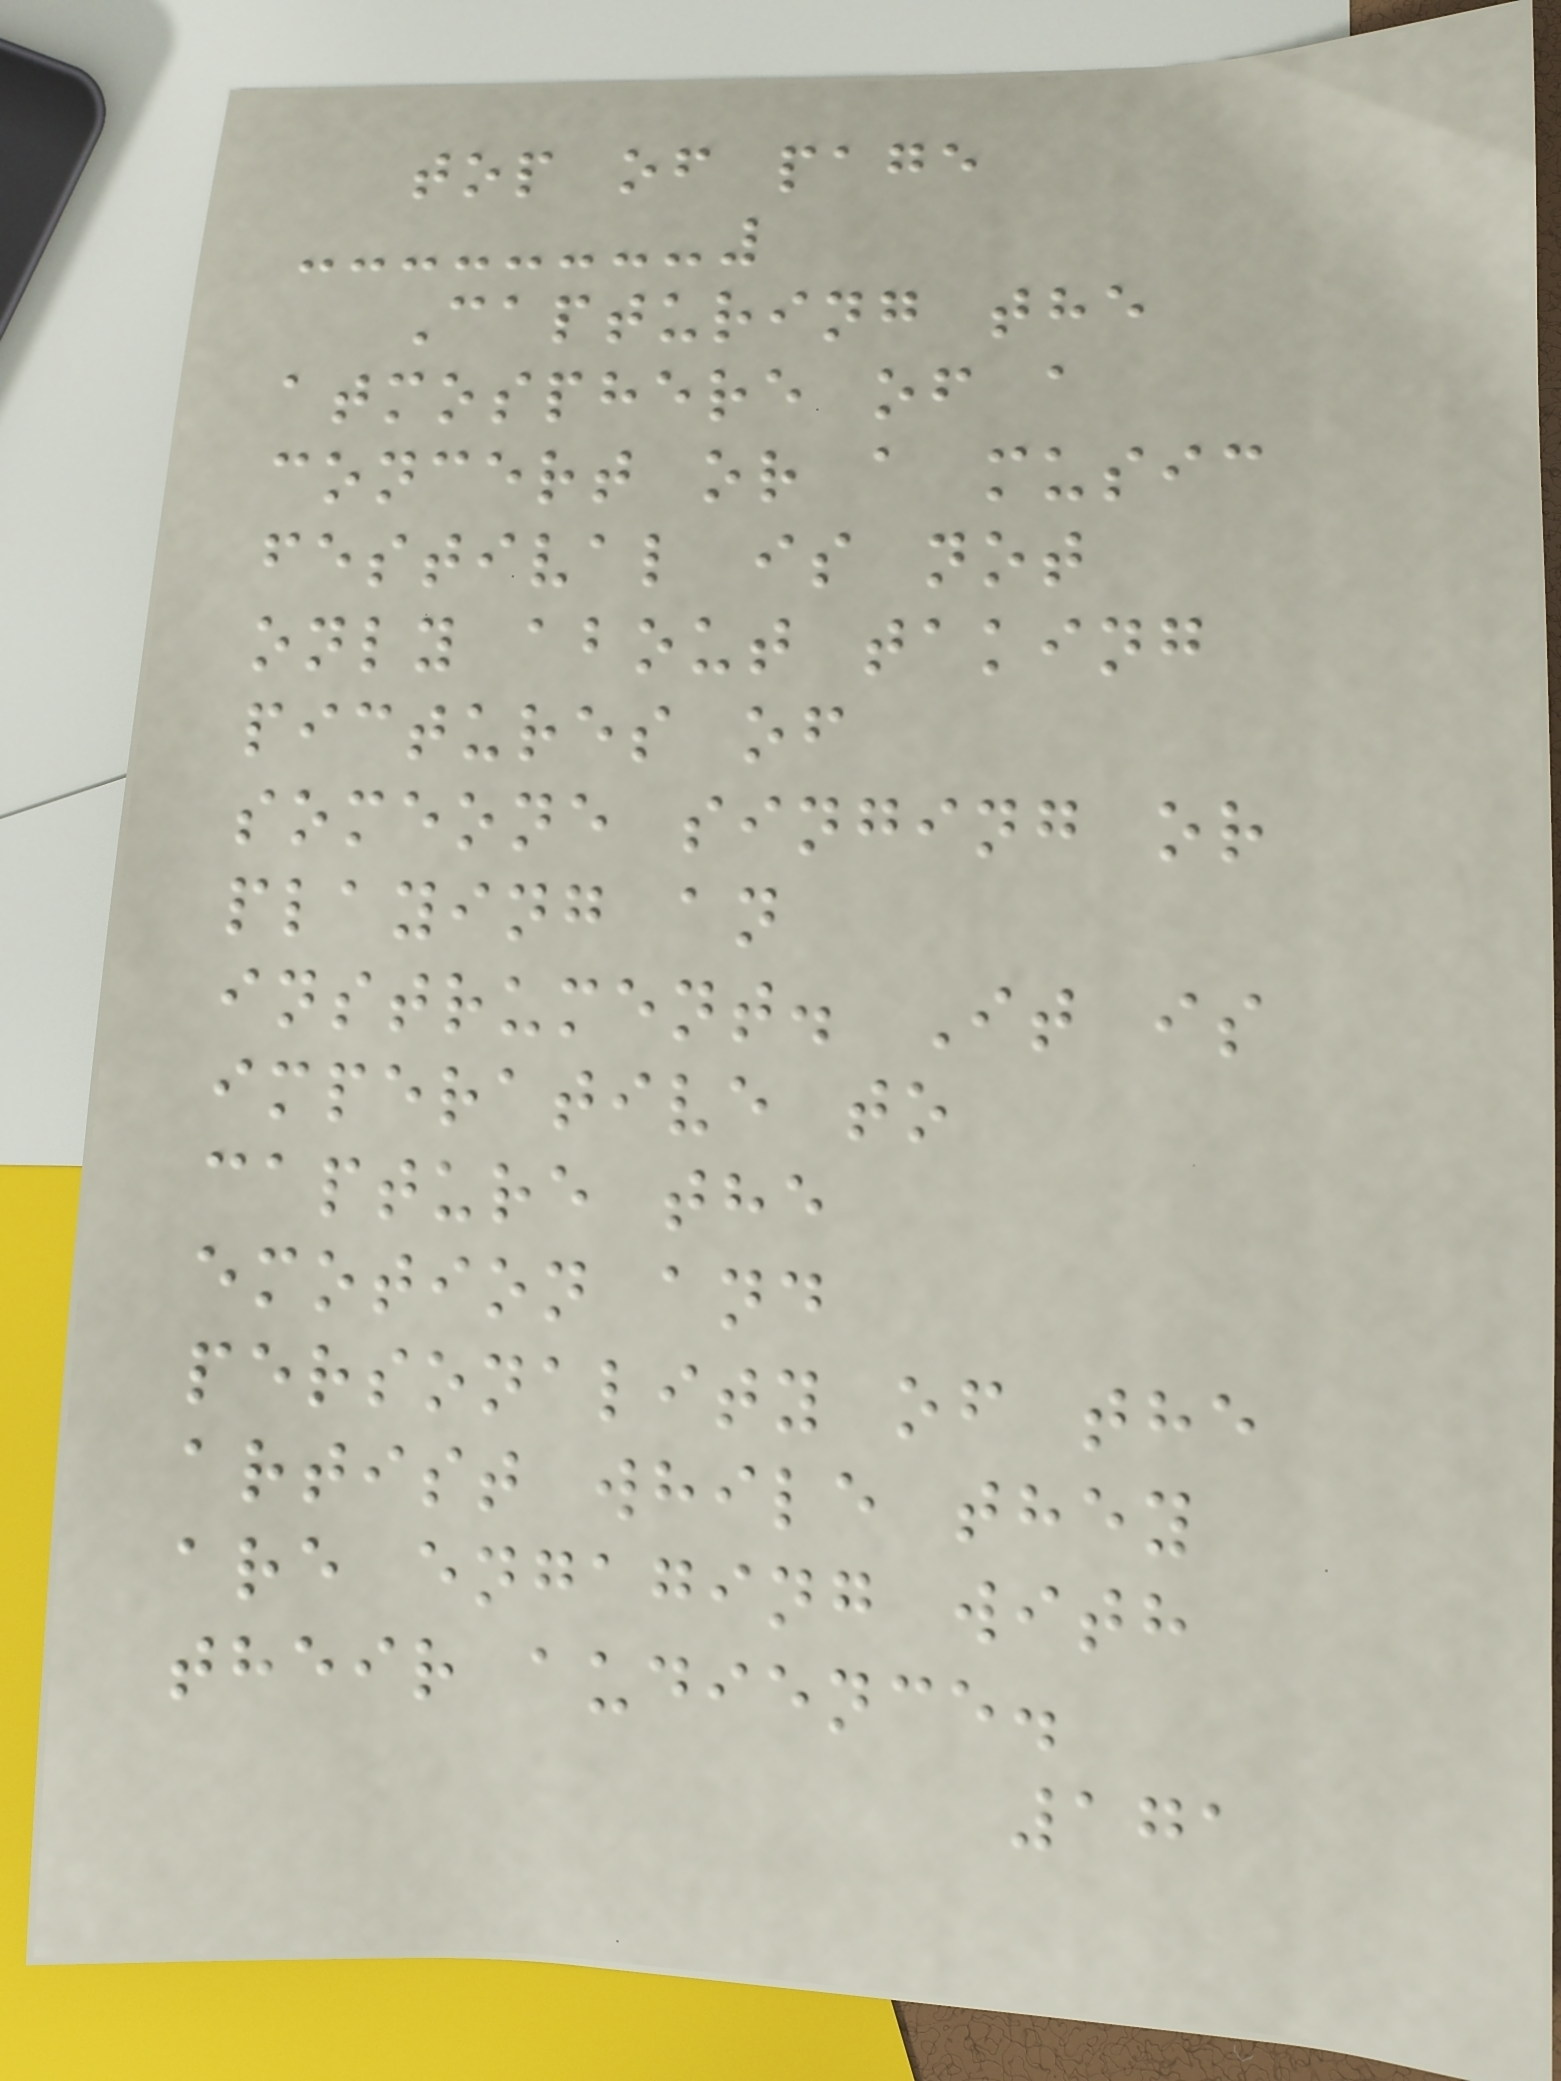top of page
Capturing the
atmosphere of a
concert or a music
festival is not
only about taking
pictures of
someone singing or
playing an
instrument. It is
imperative to
capture the
emotion and
personality of the
artist while they
are engaging with
their audience.
171
